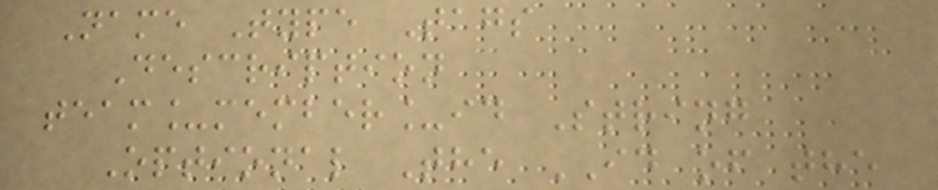Name Type Tags
Description
team_member_id String
Optional The ID of the
